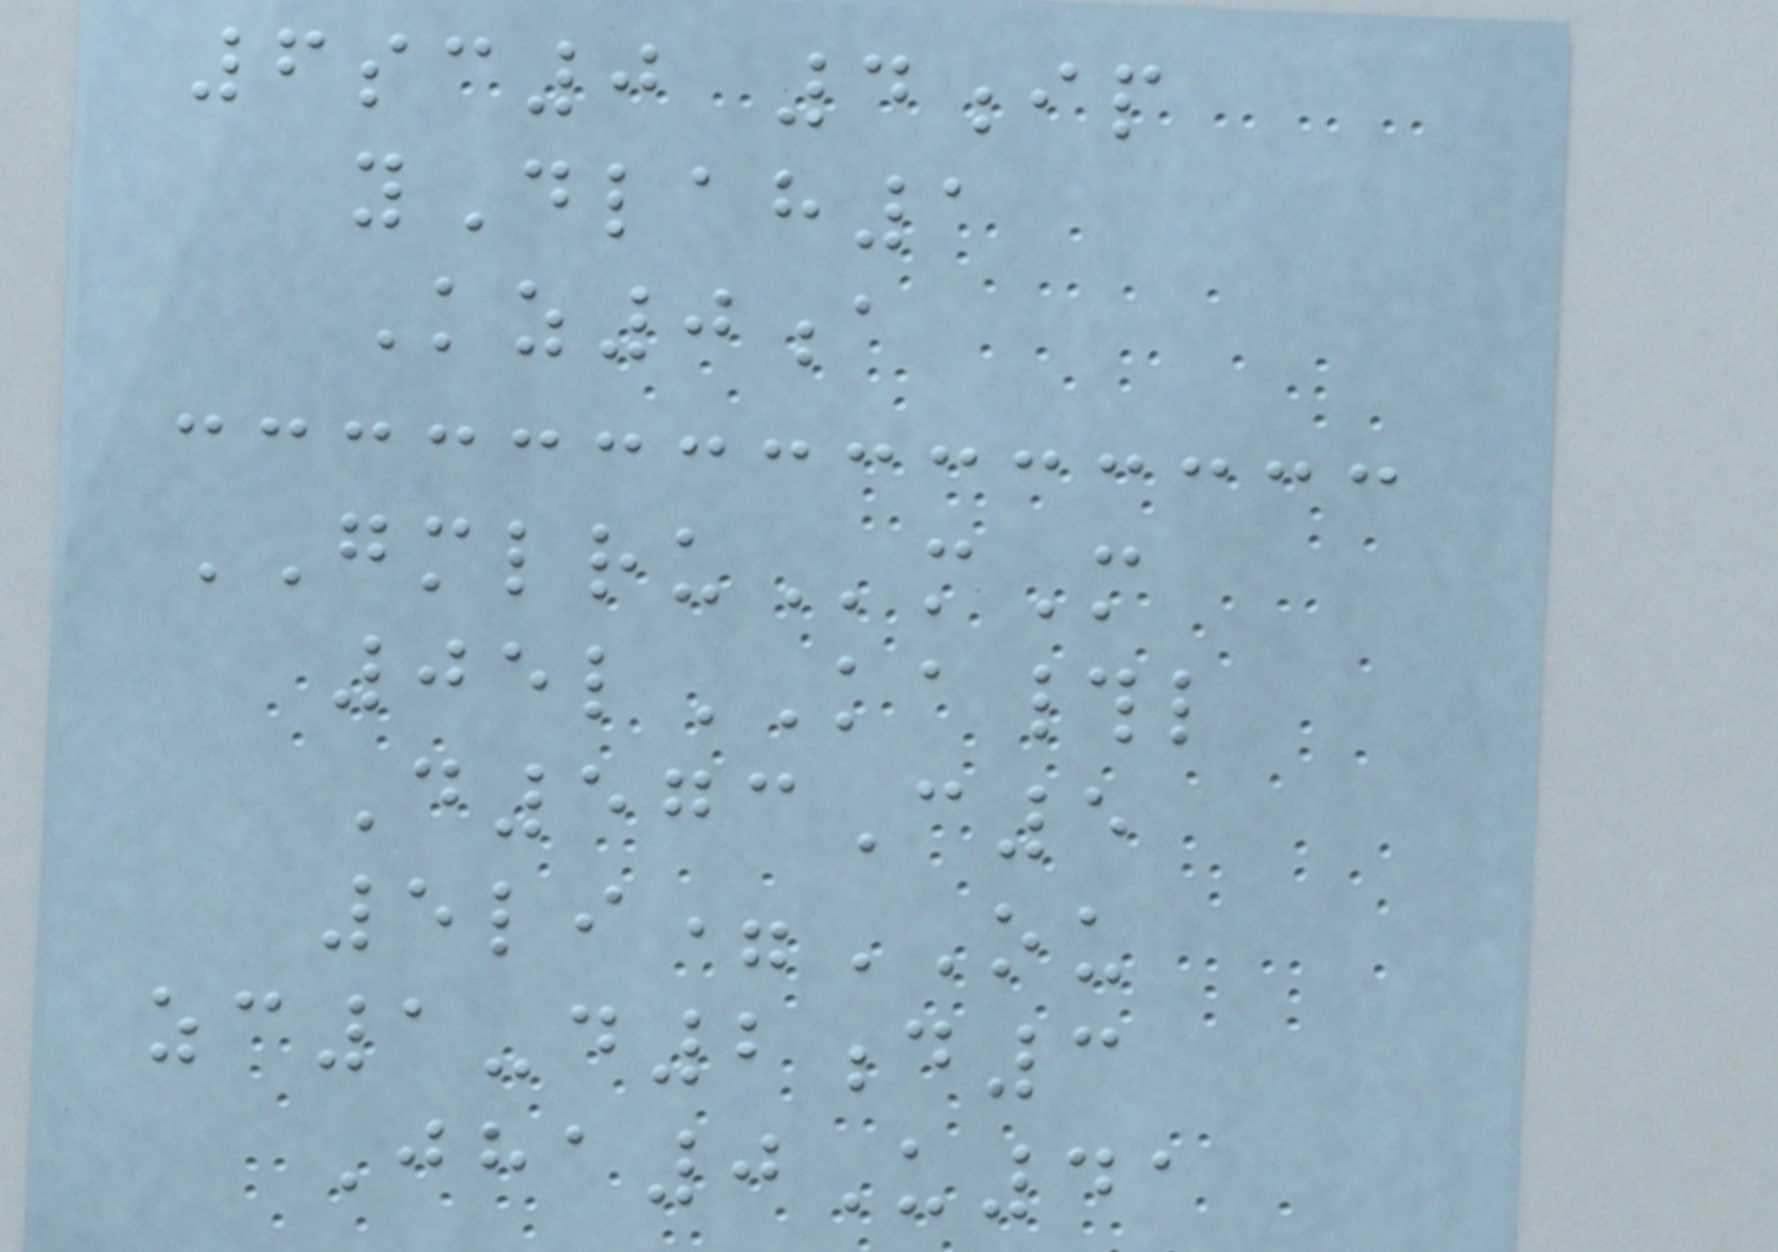6sc0 4ip
yDlah1
Kz0a
GMLRUmM
05lKA#l
D573C5
5li=OU
zc1-d2d3
Jha0U41
